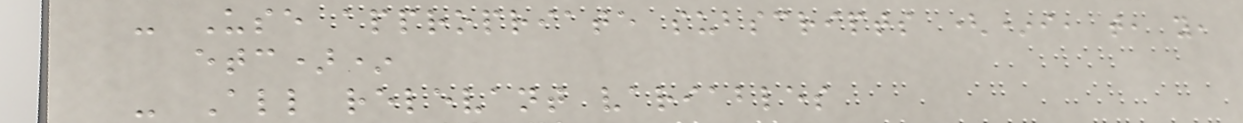- Use appropriate subscripts (*i, t, y,
etc)*
- All relevant variables
